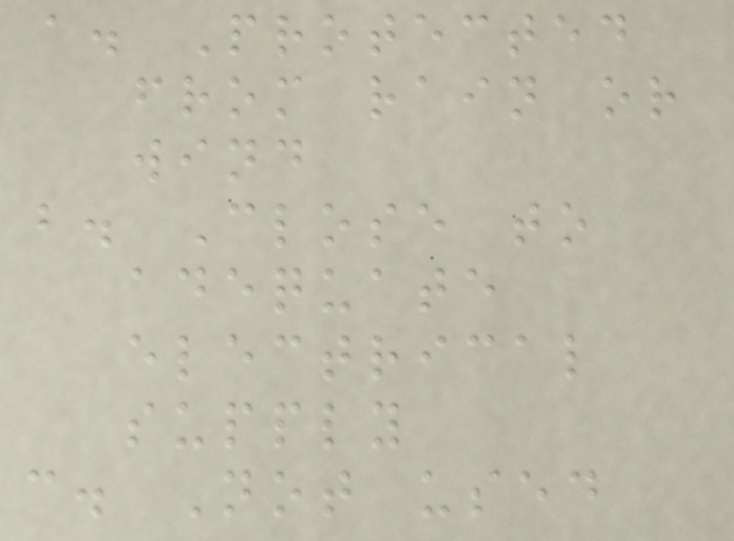a. Protected
from rain or
wind
b. Close to
adequate
electrical
supply
c. Not used
